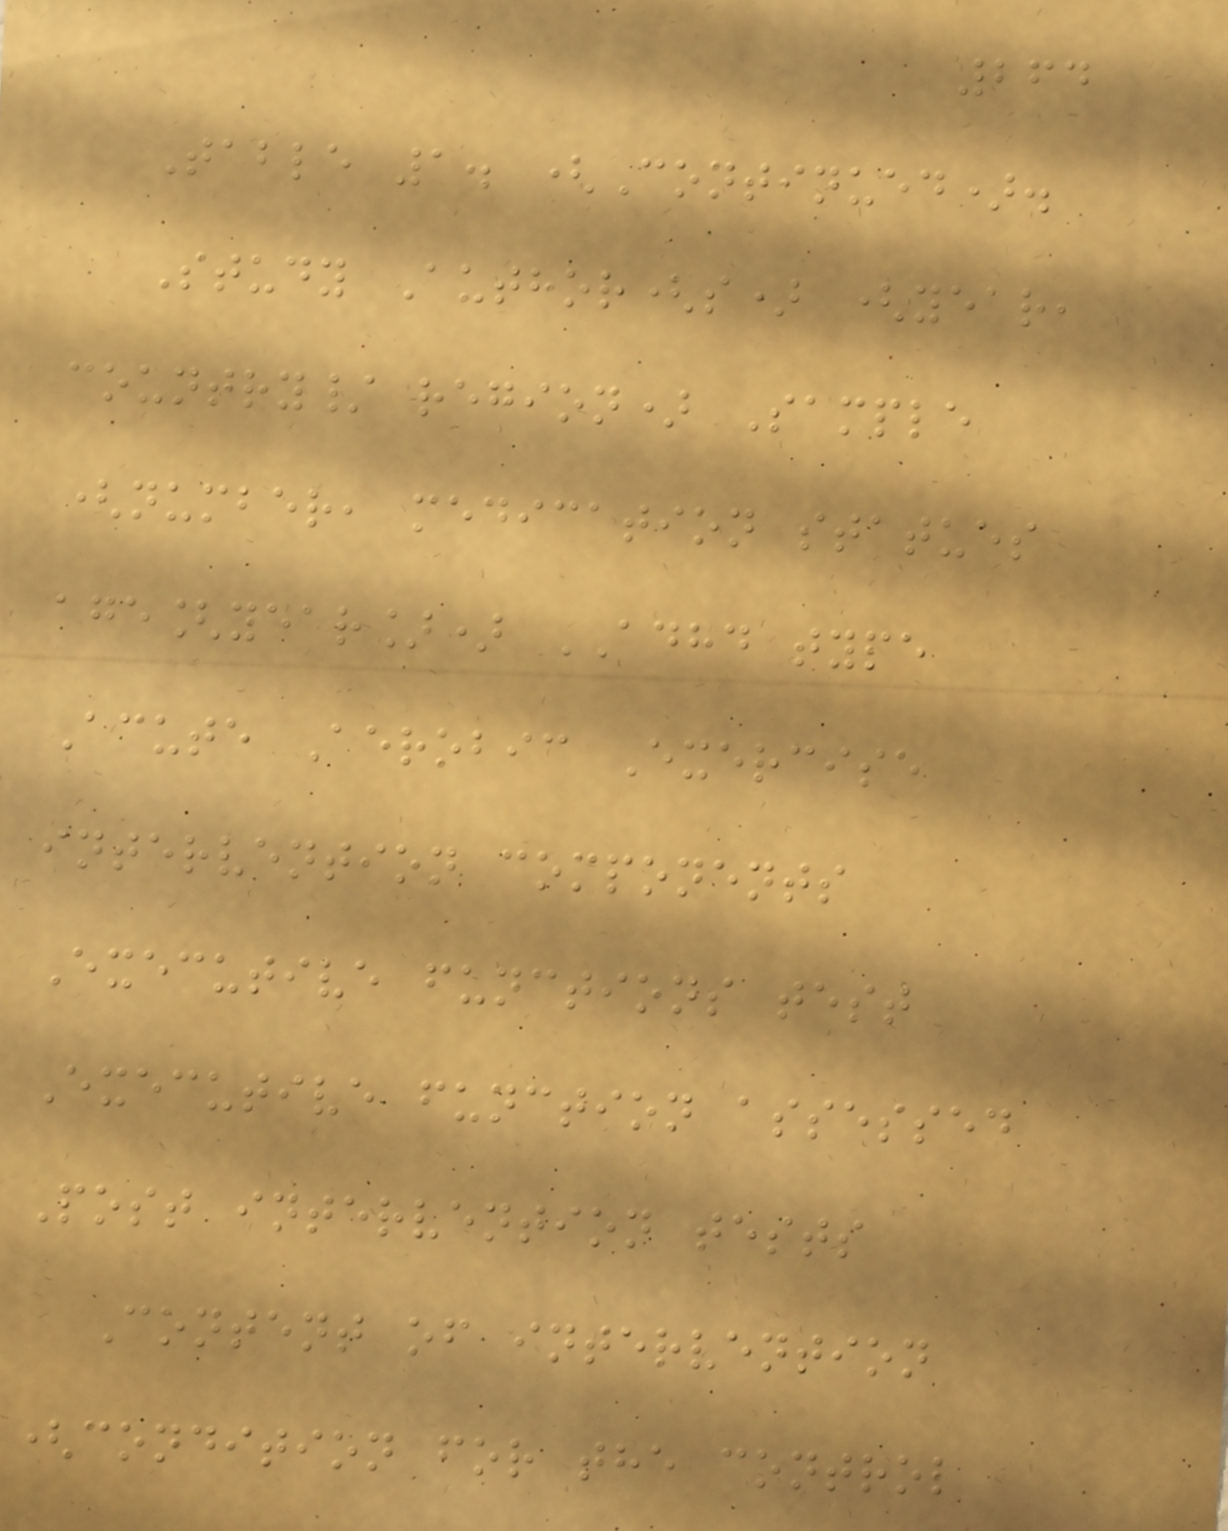264
Table 1. (Continued).
Study Author(s) (year,
country/ region) Sample
(number, medication statues
age[year]) ADHD type
Acute Aerobic Exercise
intervention components
Executive functions test
Executive function assessed
Post intervention tests
Content of intervention
(condition for the control
